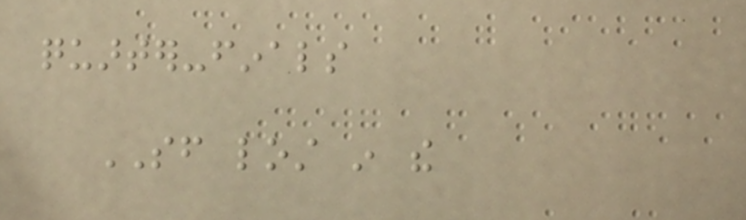quarter-finals
SF lost in the
